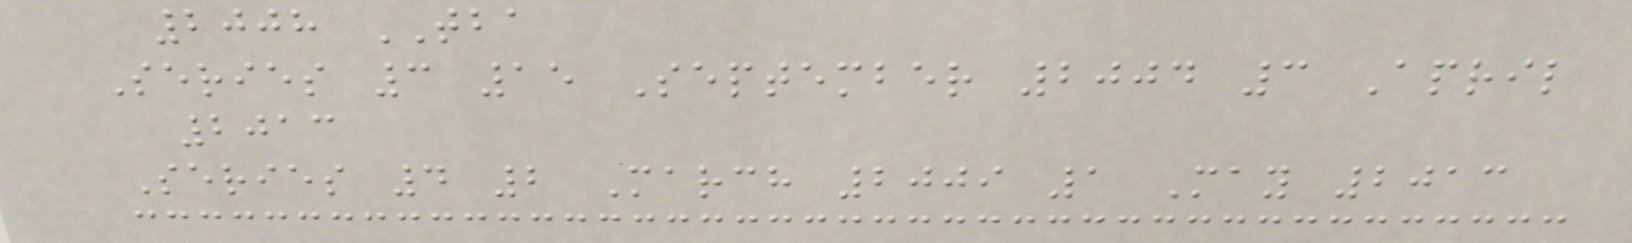2008 TBA
Series 3 15 September 2004 3 April
2013
Series 4 2 March 2009 1 May 2013
